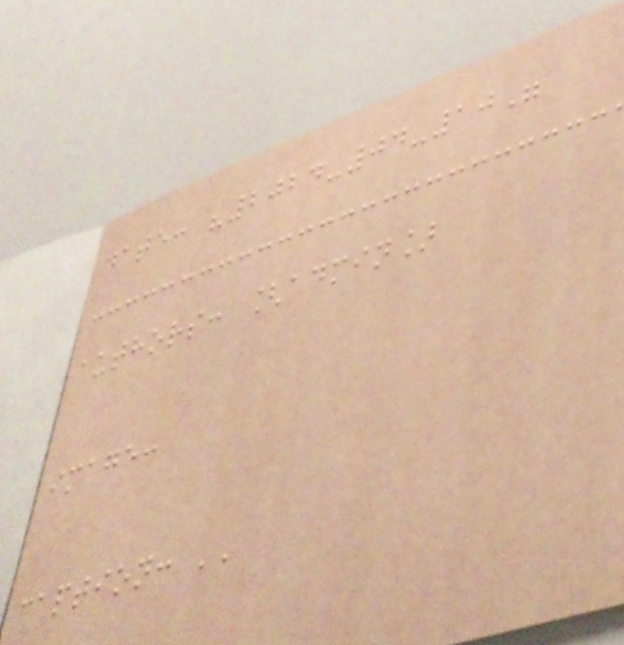date: "2024-04-10"
authors: [admin]
image:
caption: ''
